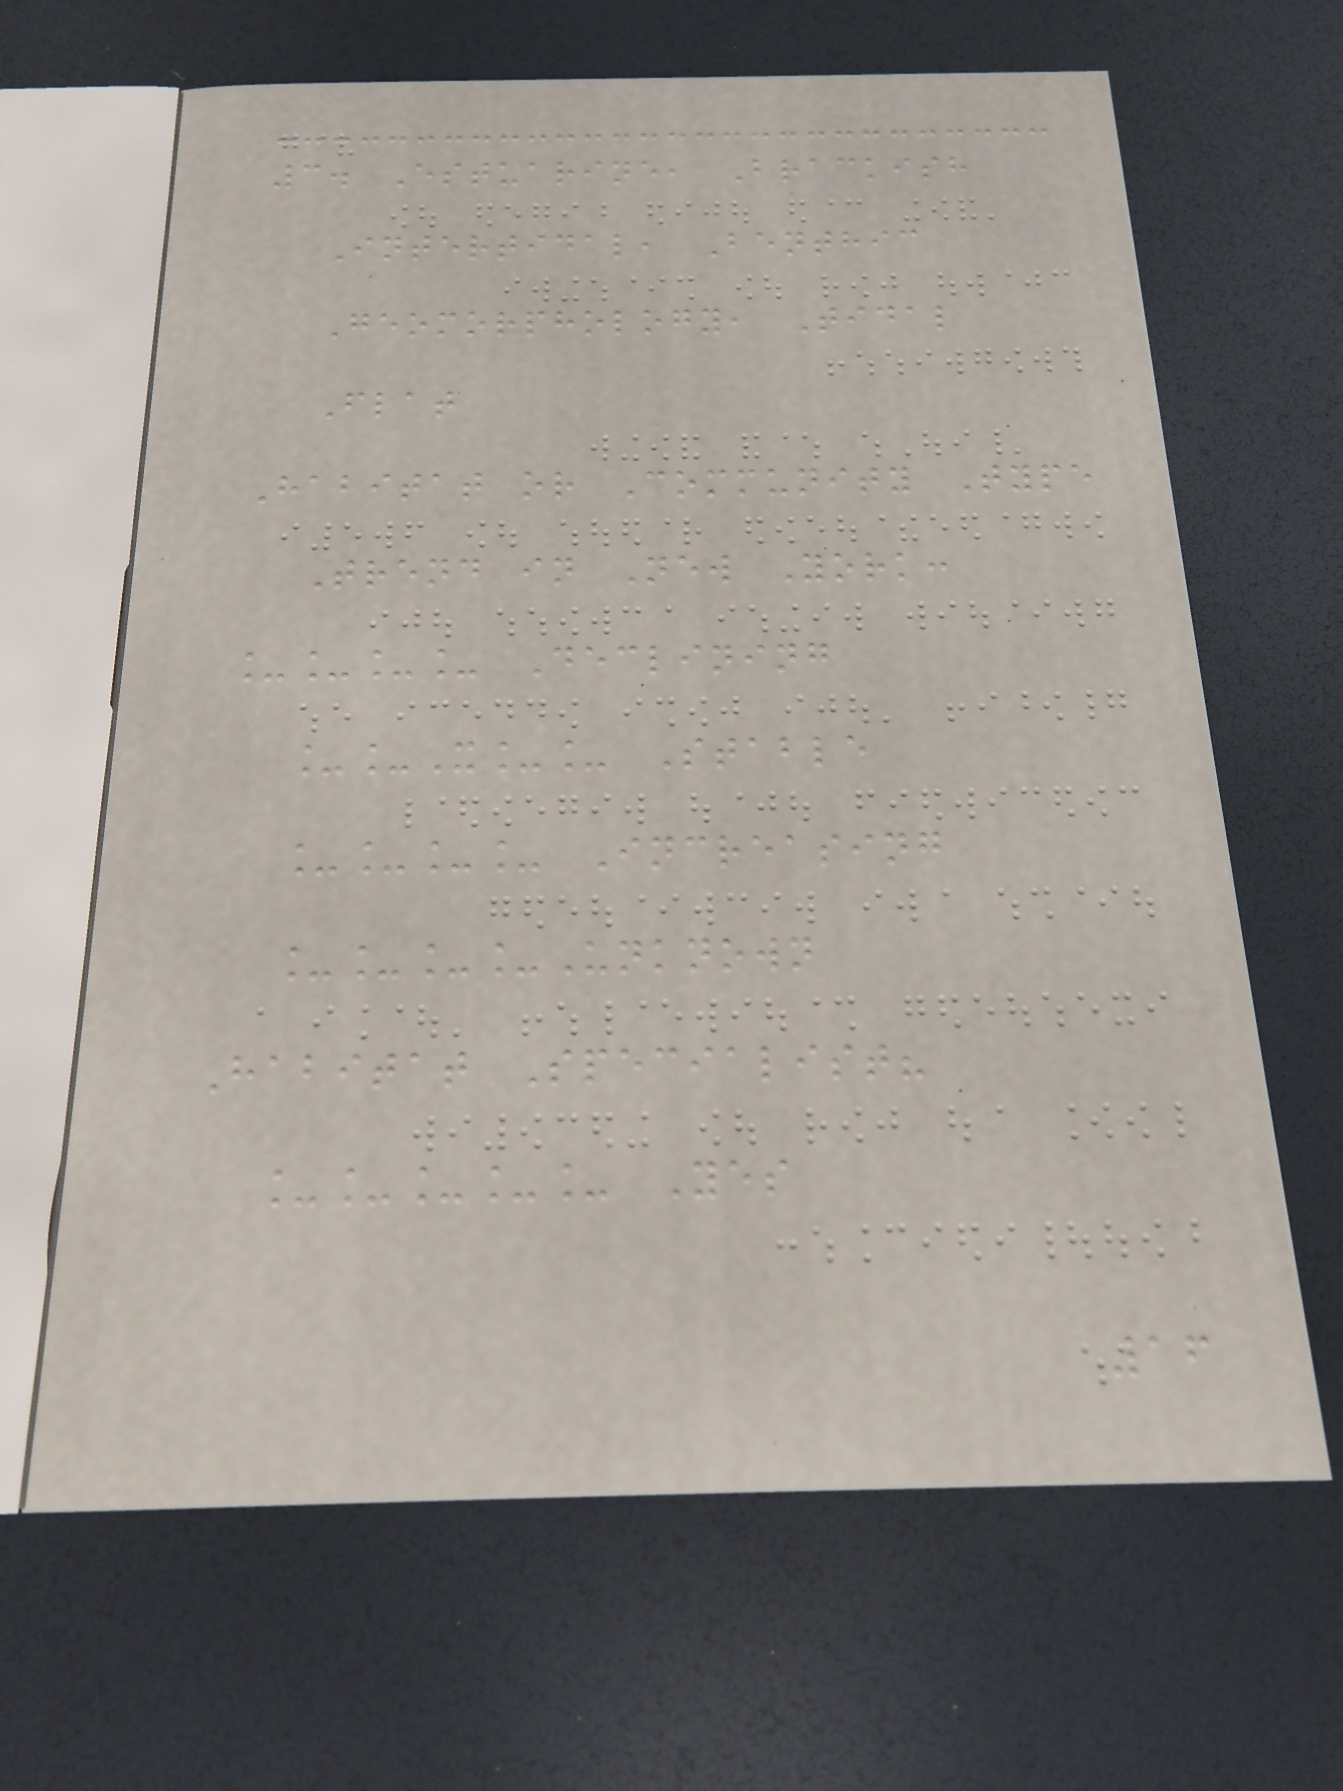3. Estuarine, Brackish
Intertidal, Benthic
Geomorphology, Tidal
Flat
Habitat or Community Type
Trend in New York:
____ Declining
__X__ Stable
____ Increasing
____Unknown
Habitat Specialist?
_____ Yes
16
